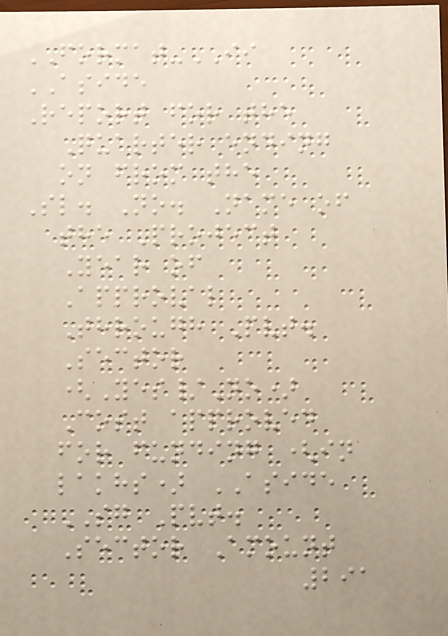FORMAT-II
ASIDE
Report for the
Quarter ending
on from the
Sl. No. Name of
the Project
Year of
Approval
Through Pvt.
Sector
(Yes/No)
Cost approved
for funding (in
lakhs) ASIDE
SG Pvt.
Sector Amount
291
